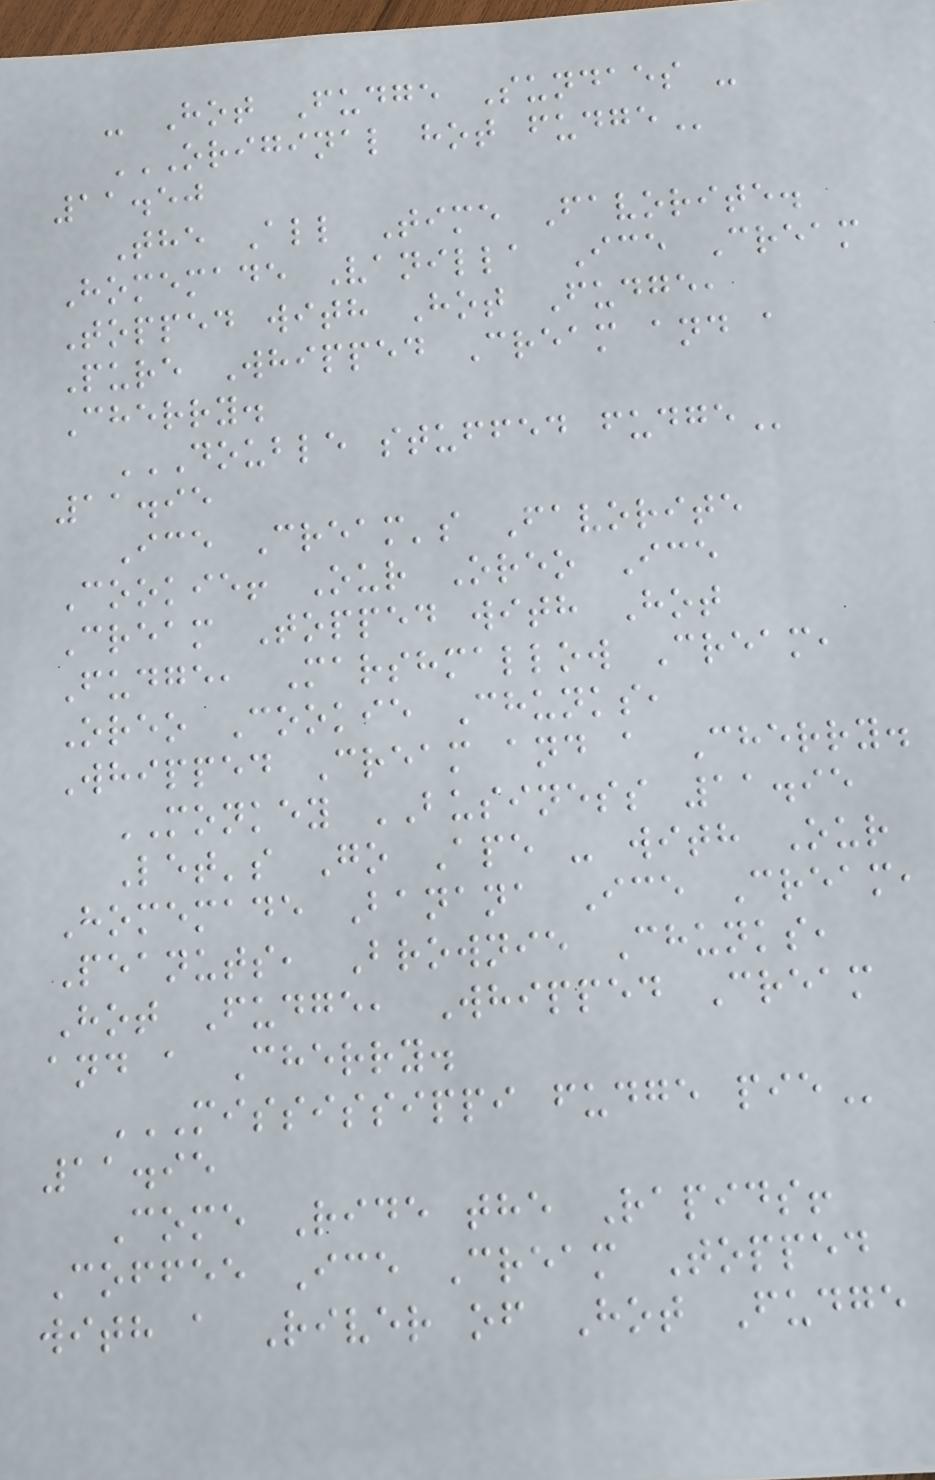- Hot Fudge Sundaes -
ORIGINAL HOT FUDGE
11.50
The All Time Favorite.
Homemade Vanilla Ice Cream
Topped with Hot Fudge,
Pure Whipped Cream and a
Cherry.
DOUBLE STUFFED FUDGE
11.95
Ice Cream's Favorite
Cookie! Our Oreo Ice
Cream Topped with Hot
Fudge, Marshmallow Cream,
Oreo Cookie Chunks,
Whipped Cream and a Cherry.
MONKEY BUSINESS 11.95
Let's Go Ape - with Our
Homemade Banana Ice Cream,
Peanuts, Brownie Chunks,
Hot Fudge, Whipped Cream
and a Cherry.
MISSISSIPPI FUDGE PIE
11.95
Come Ride the Rapids!
Coffee Ice Cream Topped
with a River of Hot Fudge
